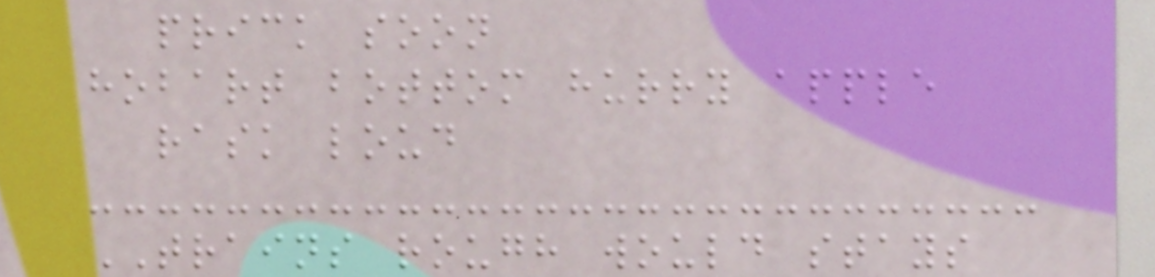prick soon
hobart bottom hurry apple
rask loud
TRAINS rough would stays
